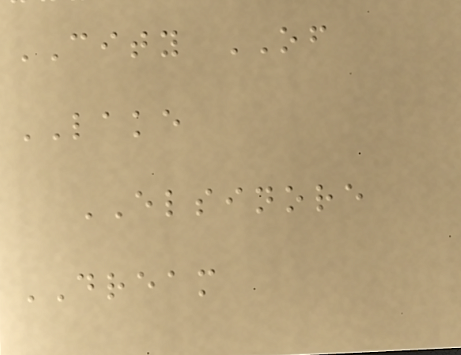CITY OF
LAKE
ELSINORE
DREAM
